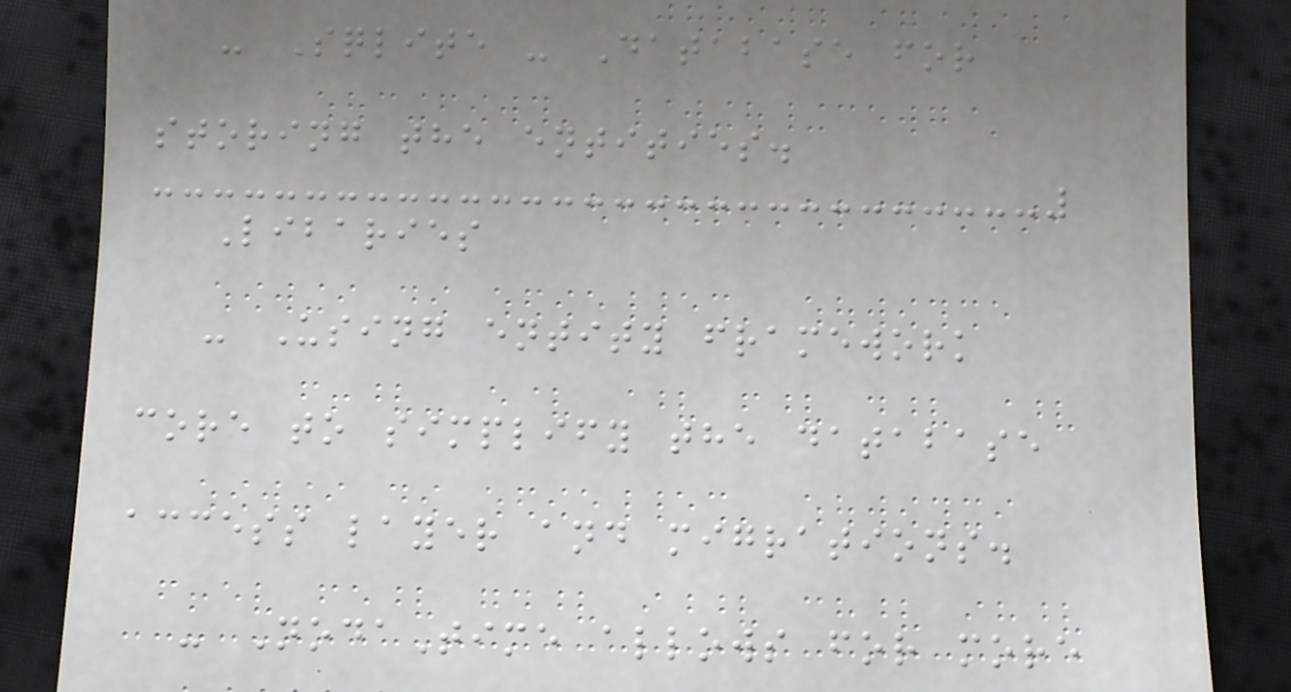- Sqlite - Database for
storing the entities.
Libaries
- Using entity framework
core to simplify the database
access layer and migrations.
- NodaTime allows for more
